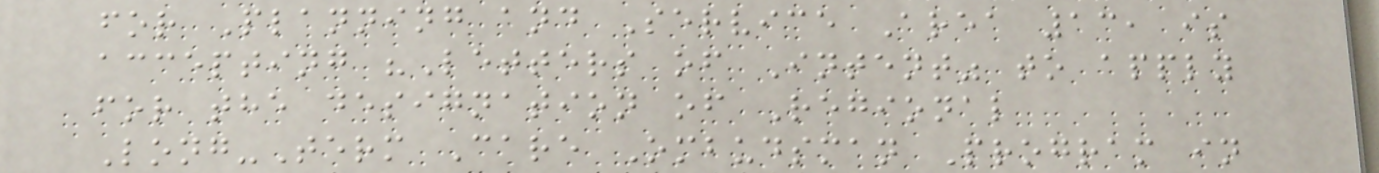for Planning and Service Area 13, is
accepting "Letters of Intent" to apply
for the designation of Regional
Long-Term Care Ombudsman Program in
